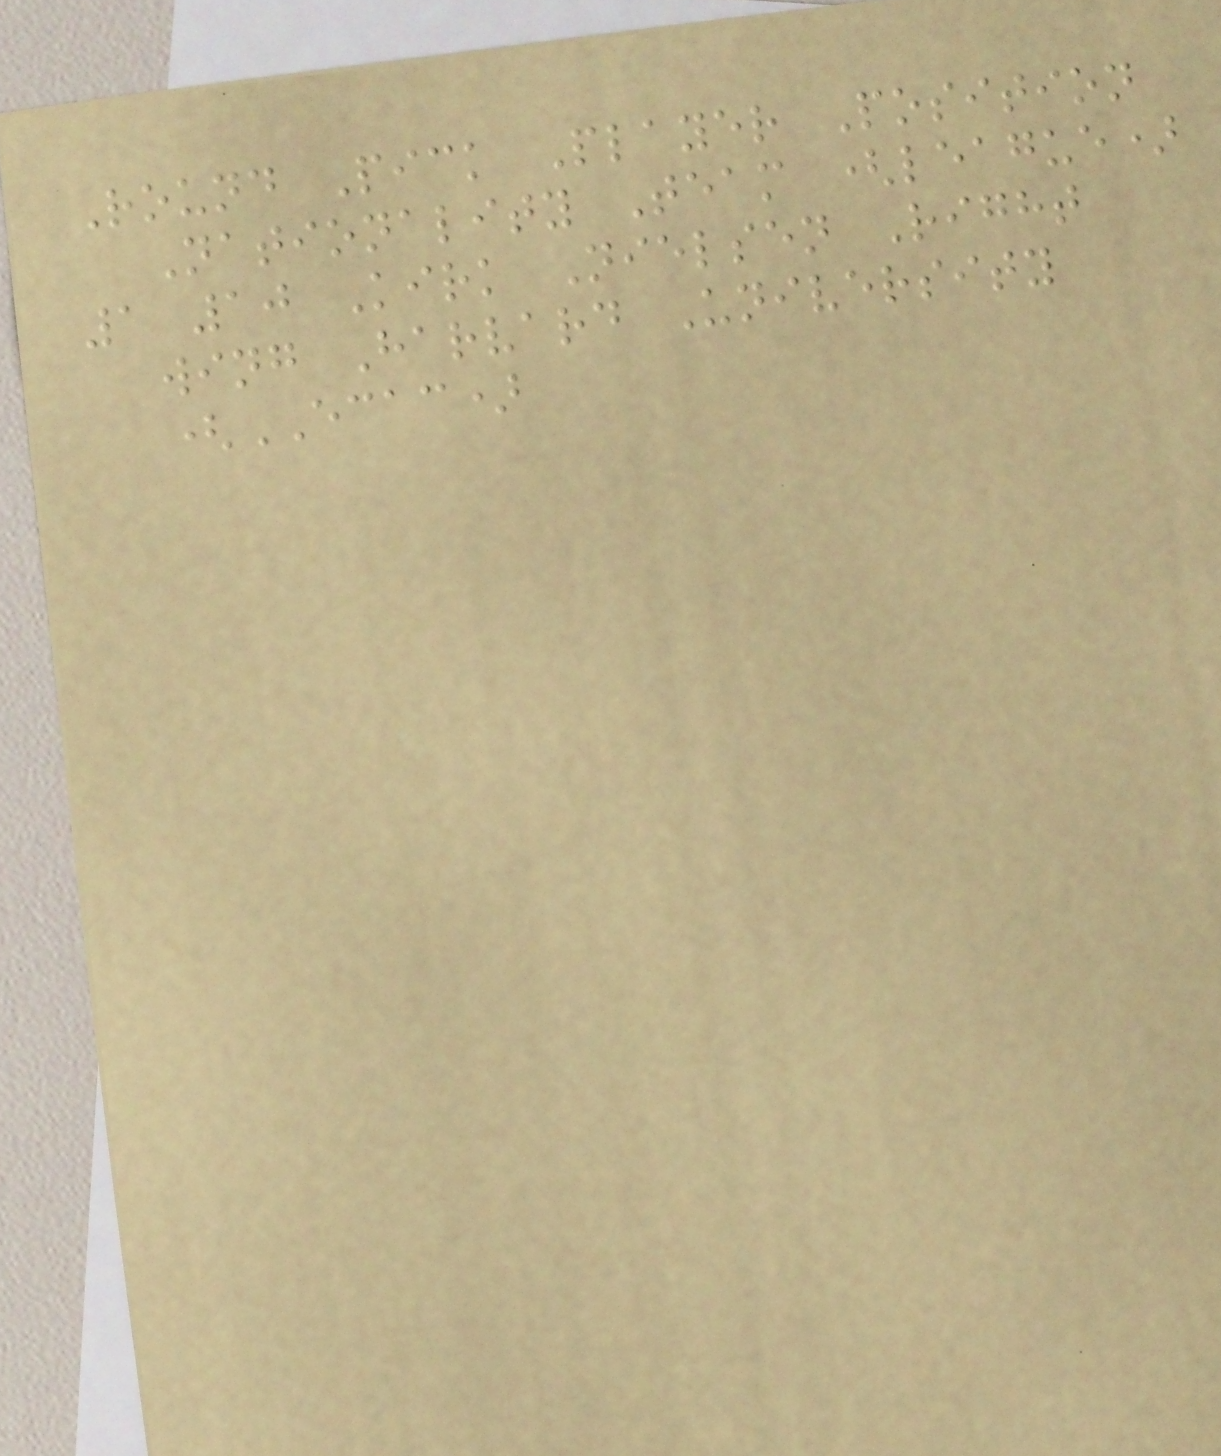Round Pick Player Position
Nationality Team (league)
1 10 Kirk Nielsen Right
wing Harvard University
(ECAC)
